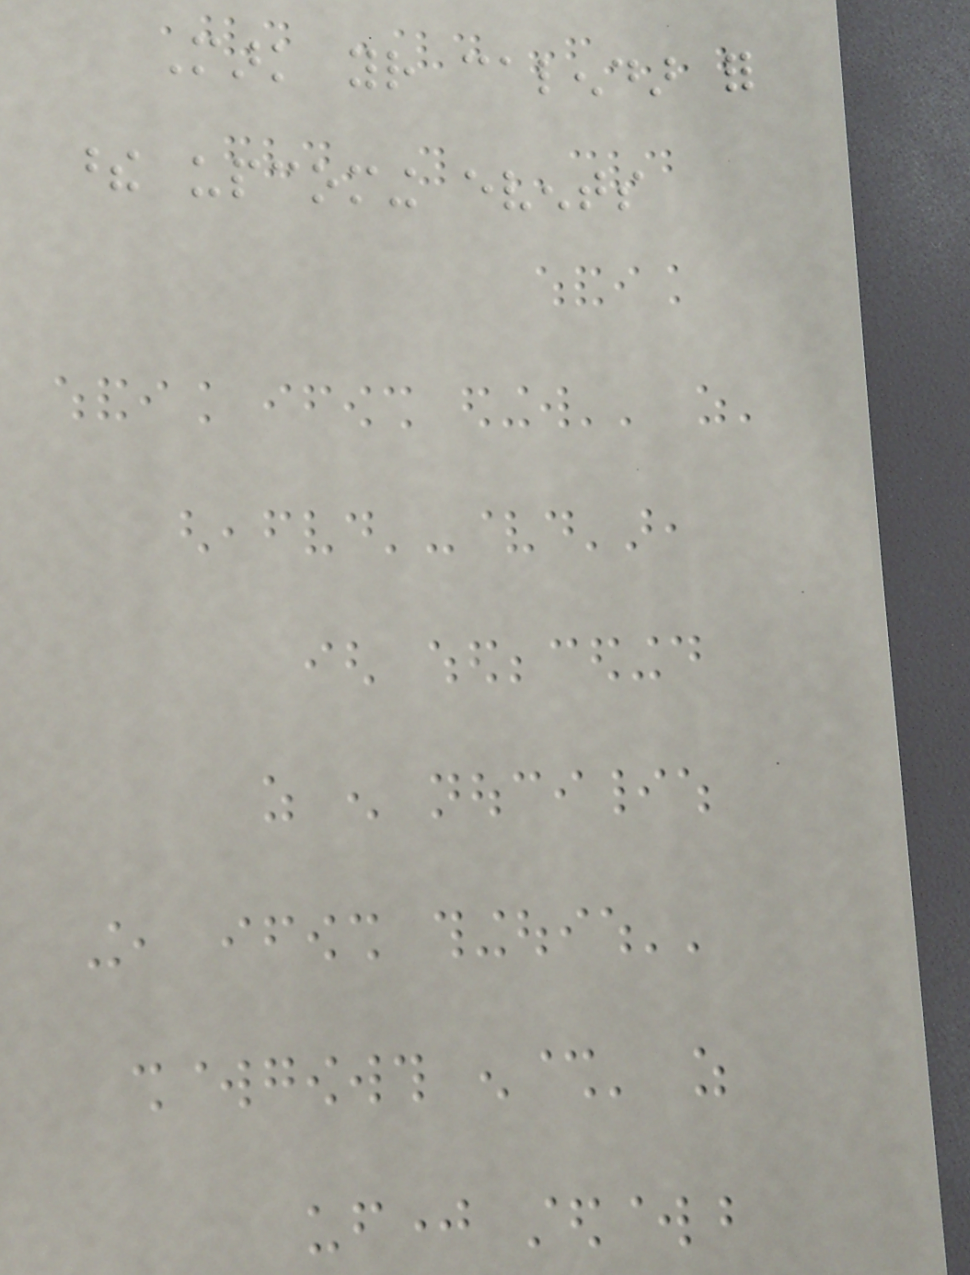Mark your calendar for
these upcoming events
